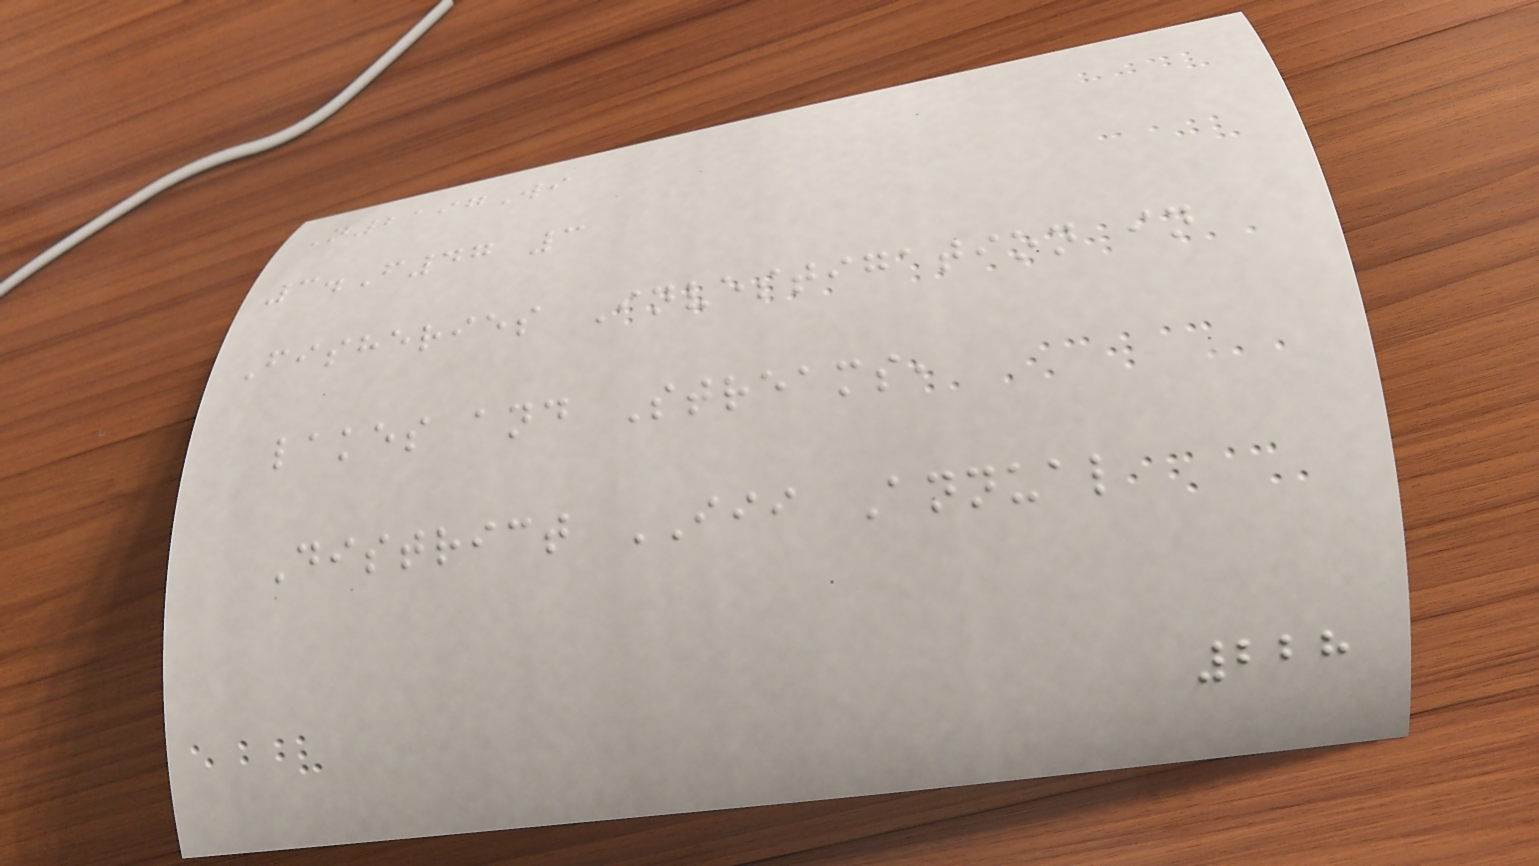N2197Wi
3.F47 3
Fisheries Investigation in
lakes and Streams,
District III Annual
228
